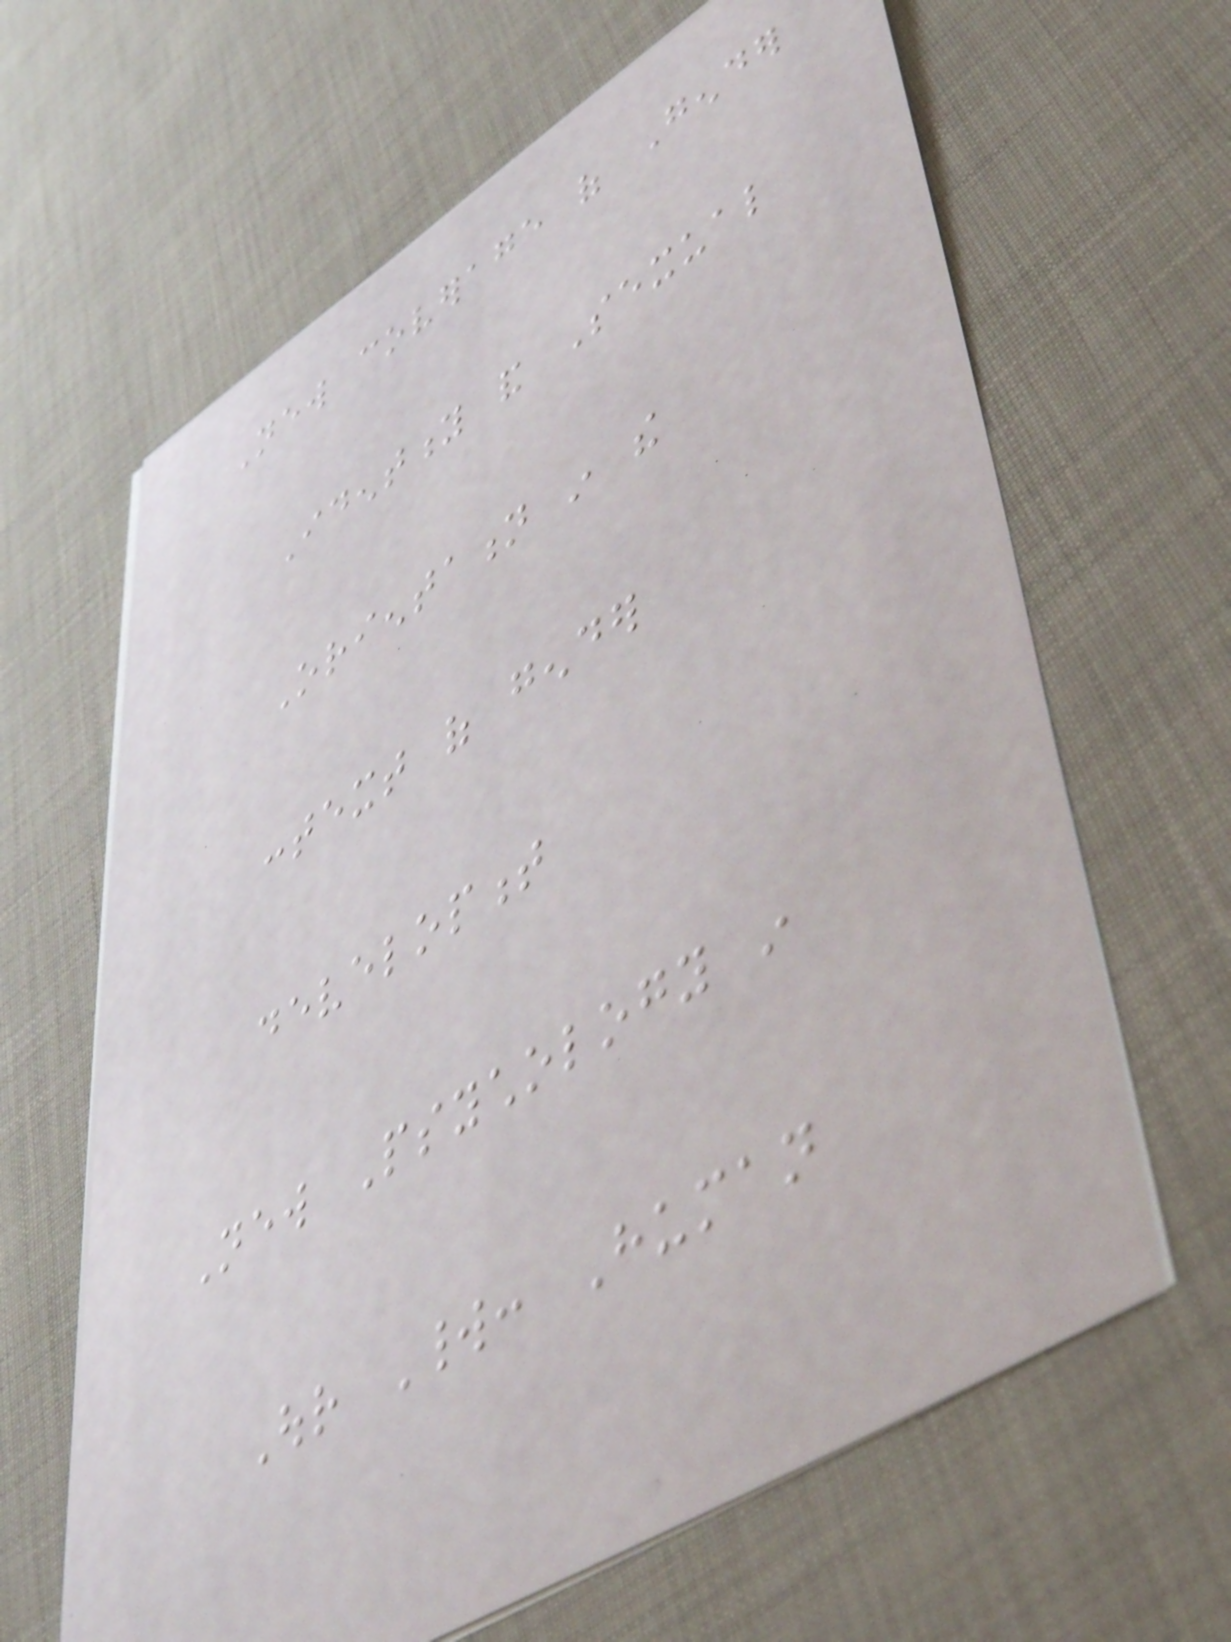New coverage of Gender
Identity and Sexual
Orientation in the
context of gender
development
New Psychology in
Our World: Human
